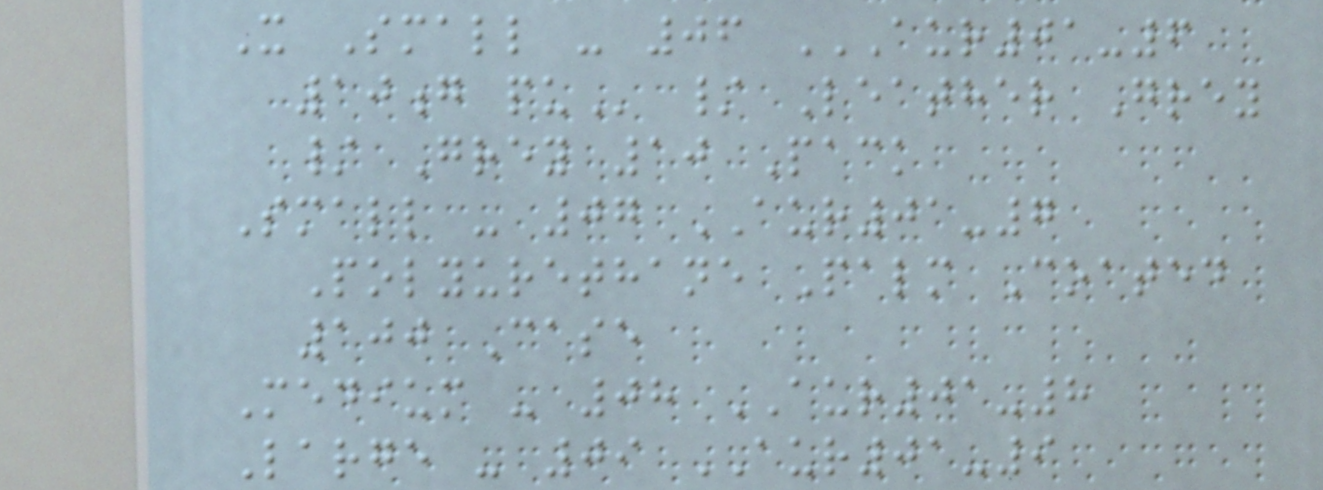X Small - 06 AUR01-6
10G PU / Leather Grey
/ Grey 10 Pack
Small - 07 AUR01-7
Polyurethane Palm Coated
100 Case
Medium - 08 AUR01-8
Large - 09 AUR01-9
